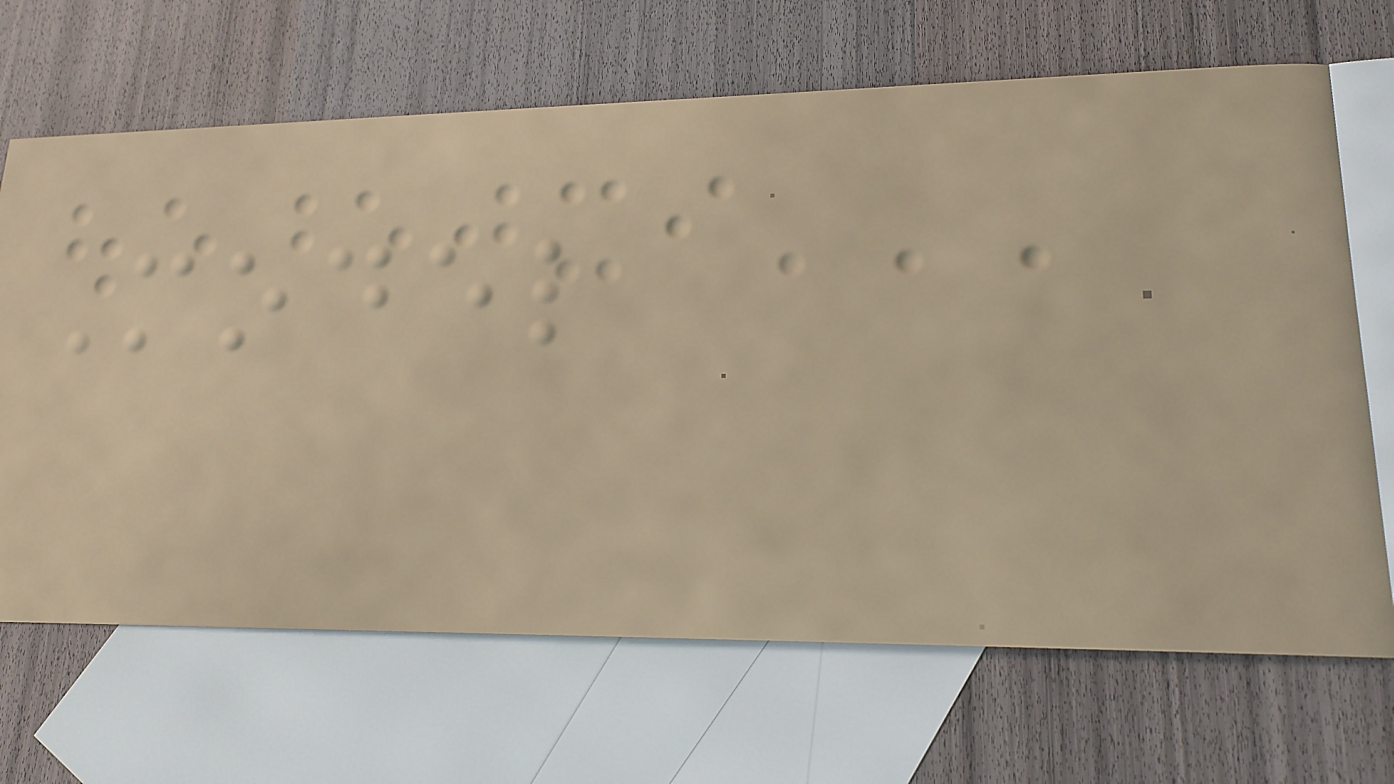Model
